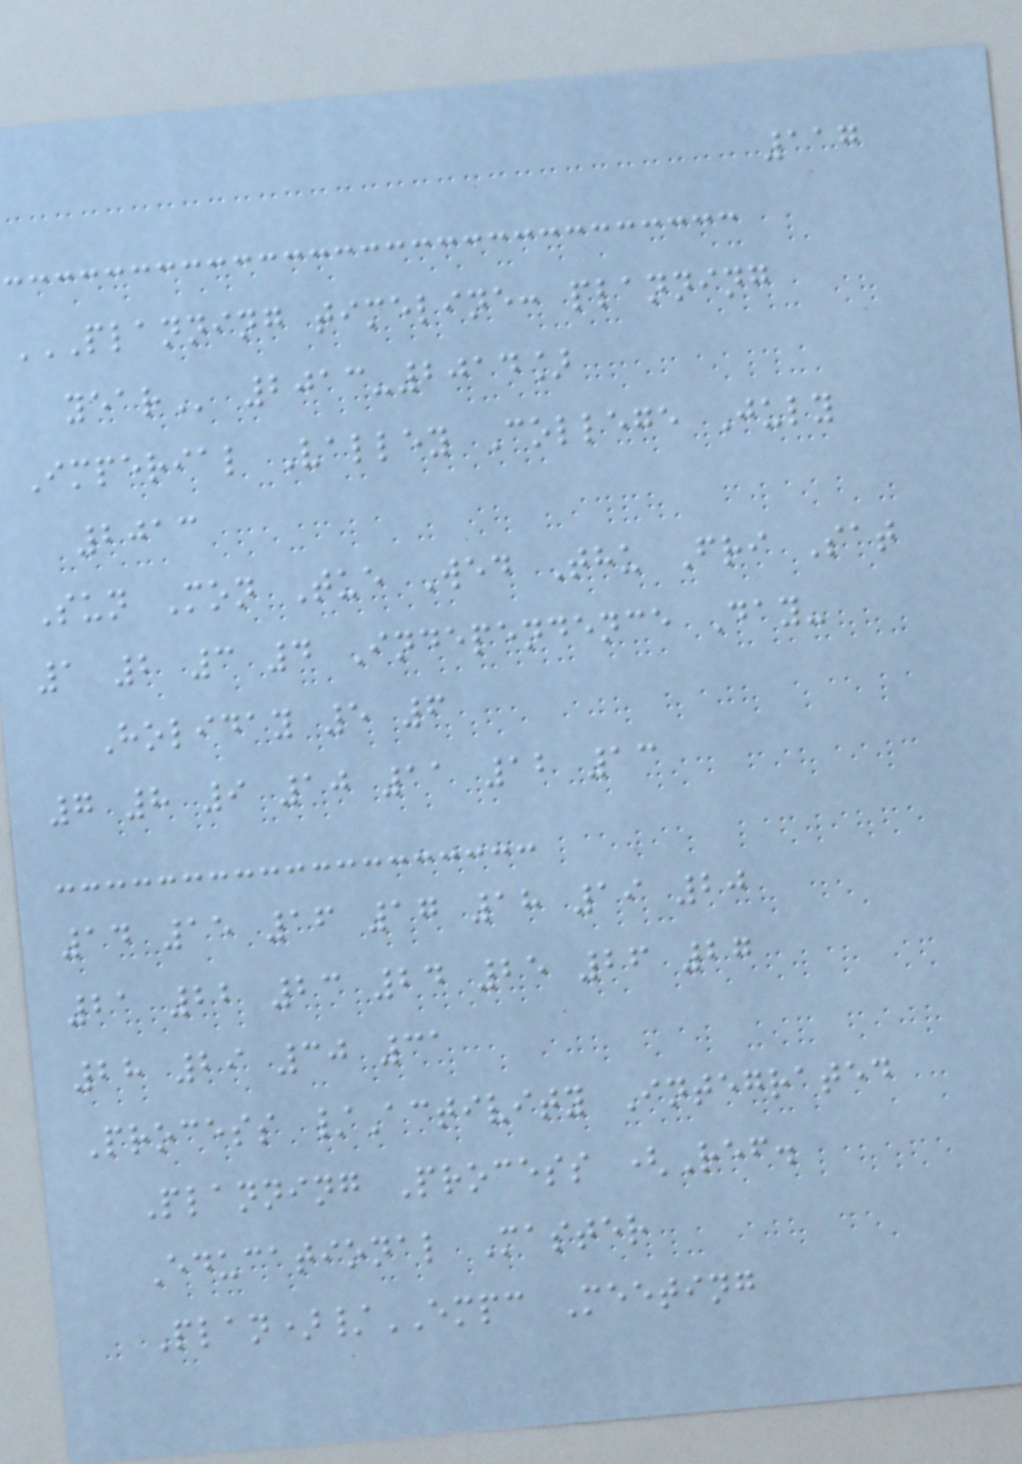117
PLANNING TIMELINE: PLANNING
YEAR 2013-2014]
Imperial Valley College July
2013
Sun Mon Tue Wed Thu Fri Sat
1 2 3 4 Independence Day-
Holiday 5 6
7 8 9 10 11 12 13
14 15 16 17 18 19 20
21 22 23 24 25 26 27
28 29 30 31
Process /Activity Integrated
Planning Process (Ref.
Educational Master
Plan)/EMPC Meeting
